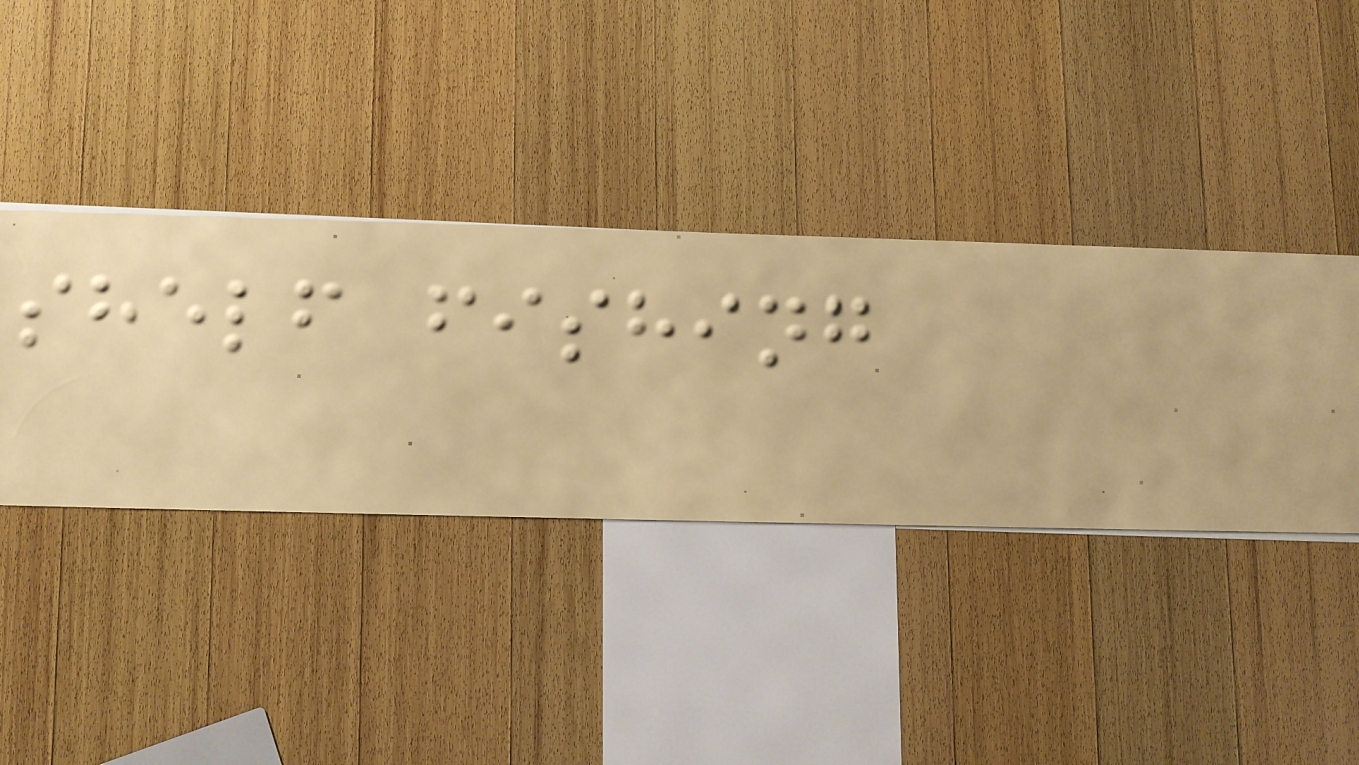shelf fishing
